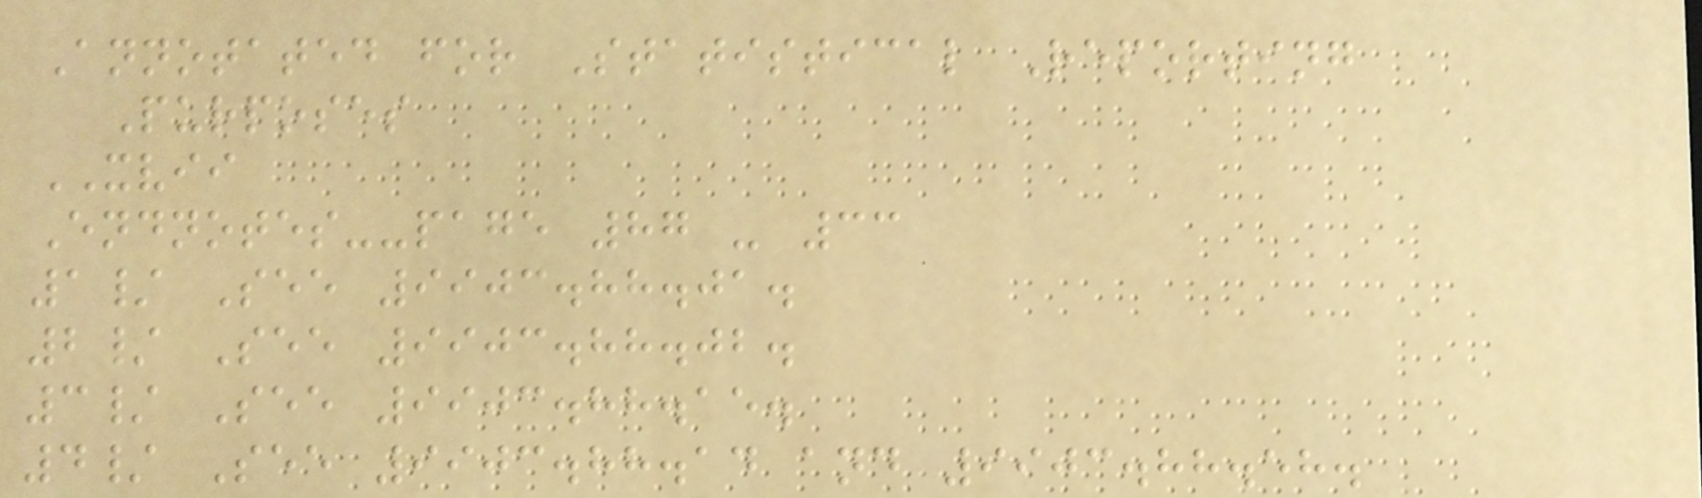Annotated for Statistical Reporting
Purposes
XVII
Endnotes--page 87 - 33
1/ See 9903.88.01.
2/ See 9903.88.02.
3/ See 9903.88.15.
4/ See 9903.88.14 and 9903.88.58.
